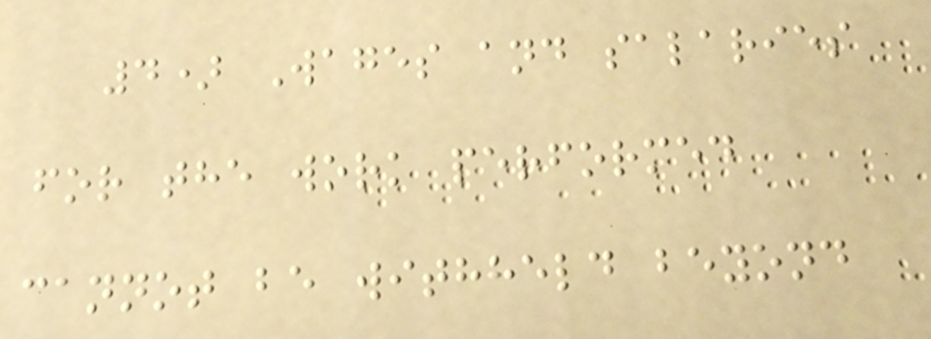4) Wages and salaries
for the work performed
cannot be withheld beyond
